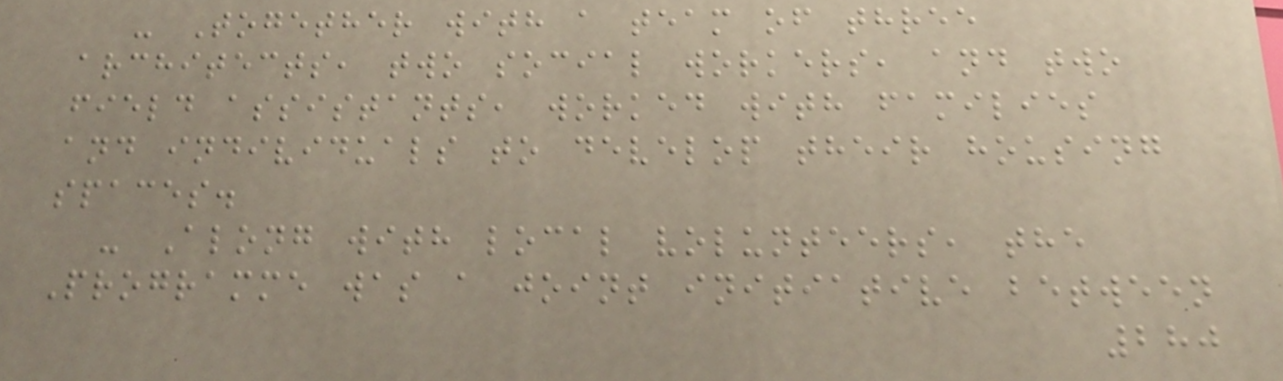- Together with a team of three
architects, two social workers, and two
field assistants, worked with families
and individuals to develop their housing
spaces.
- Along with local volunteers, the
Programme was a joint initiative between
280
